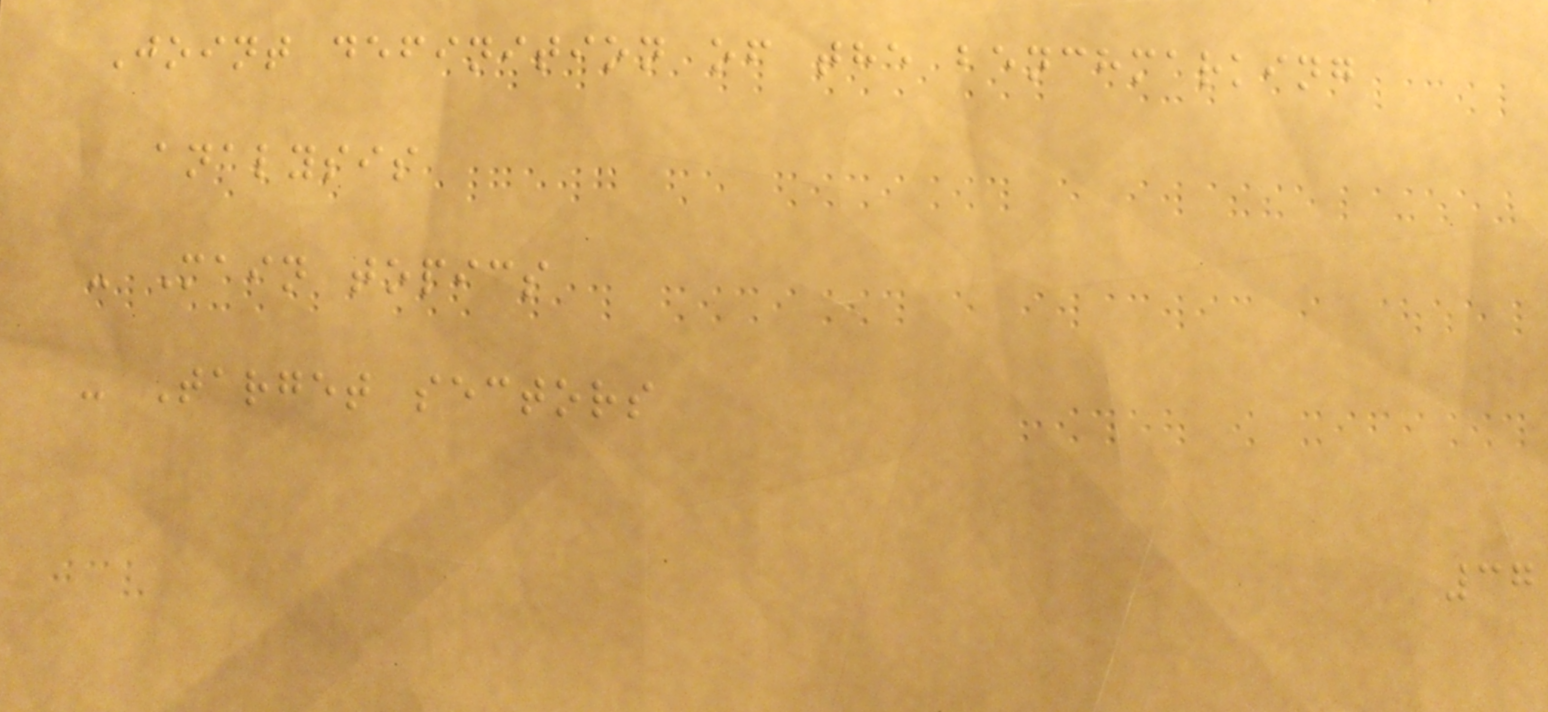Joint definition of the benchmarking
analysis
- Main topics
- Target sectors
37
